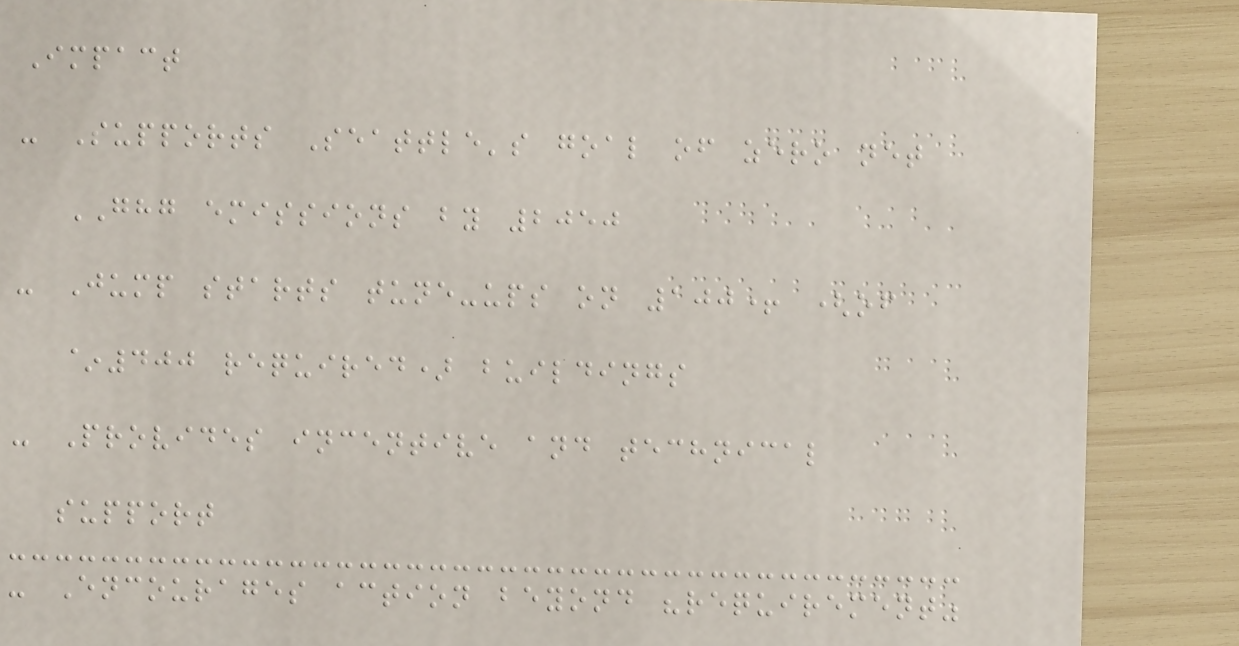Impact
- Supports Seattle's goal of zero net
GHG emissions by 2050
- Jump starts tune-ups on 100+ (of
~400 required) buildings
- Provides incentive and technical
support
- Encourages action beyond "requirement"
